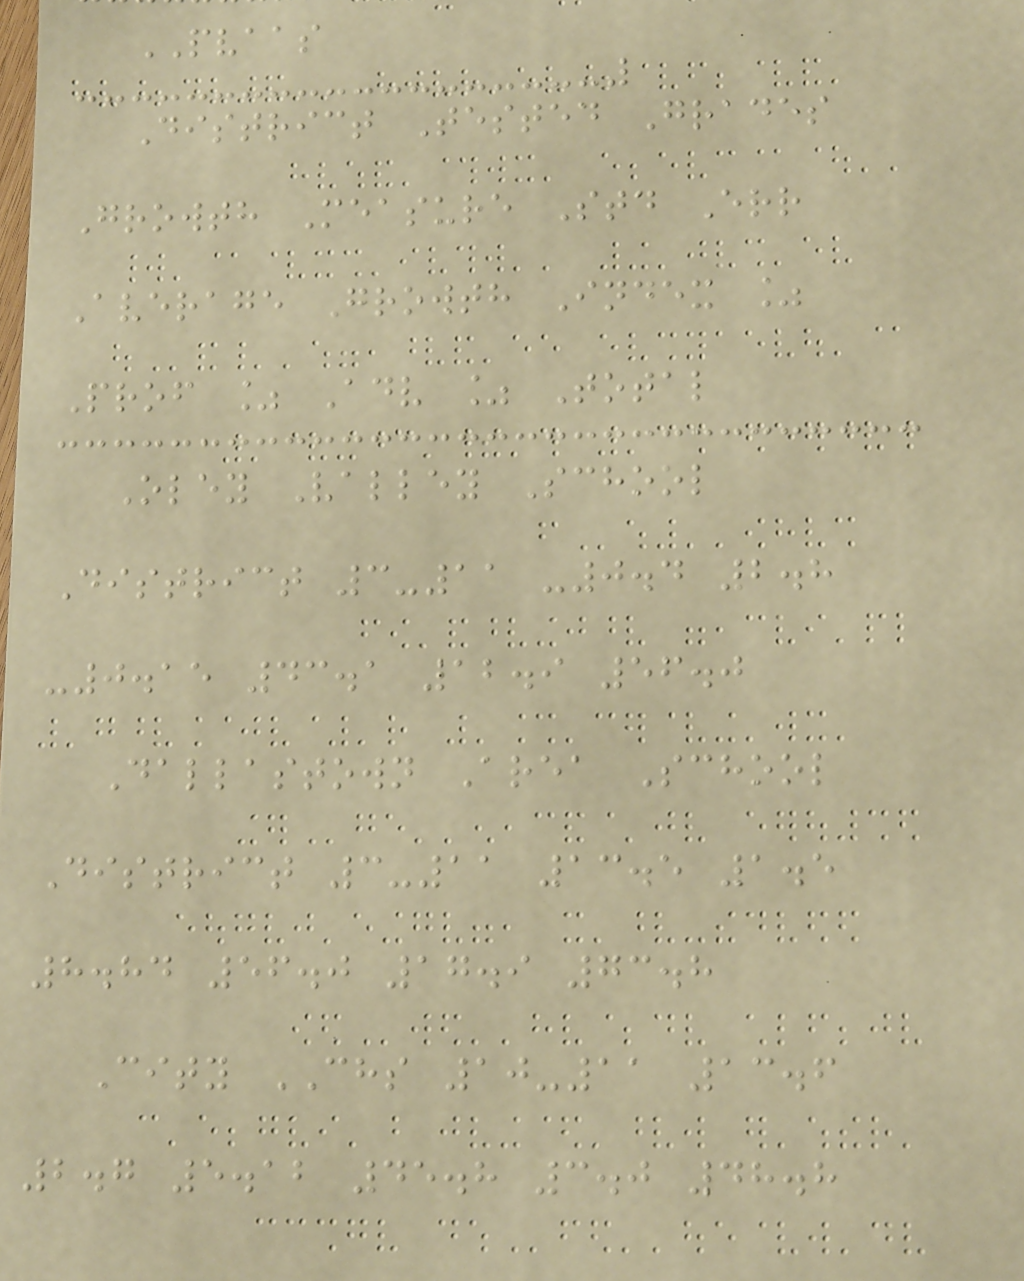PVAAS
District Tested Grades
Growth Measure Std Err
Average Growth Index %
Prof % Adv % Total
Oley Valley School
District 3-11 -0.4 2.8
-0.15 43.1 12.9 56.0
Dallastown Area School
District 3-11 13.5 1.5
8.84 56.0 17.9 73.8
City CHS 10-11 13.6
2.7 5.12 45.8 3.0 48.8
